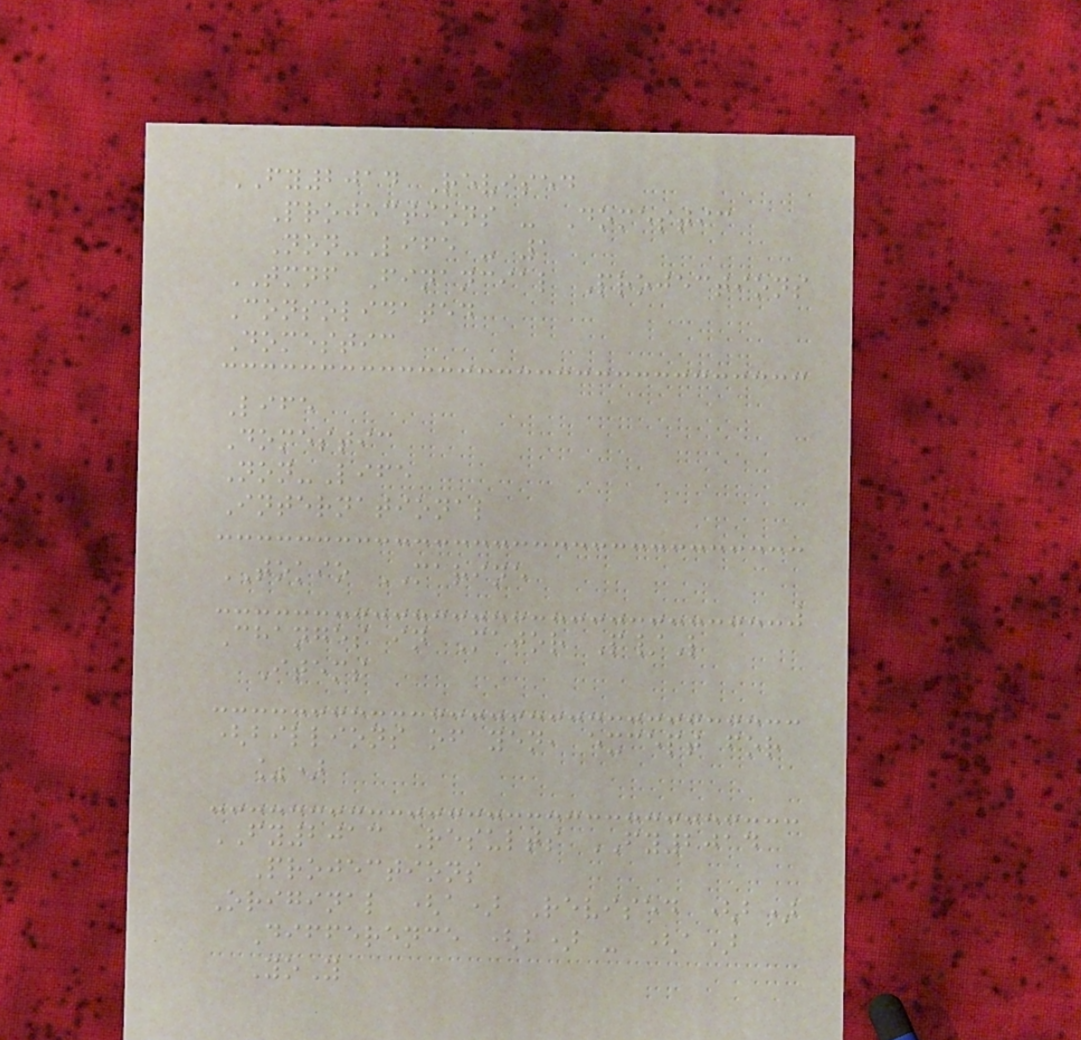FY2014 Revised
Projections - Domestic
Non-Life - 1
TMNF Financial Projections
Consolidated
Domestic
Life
Domestic
Non-Life
International
TOKIO MARINE
Changes in Major P/L
Items
(billions of yen, except for
%)
FY2013 Results FY2014
Projections
Original (a) Revised (b)
Difference (b) - (a)
YoY
